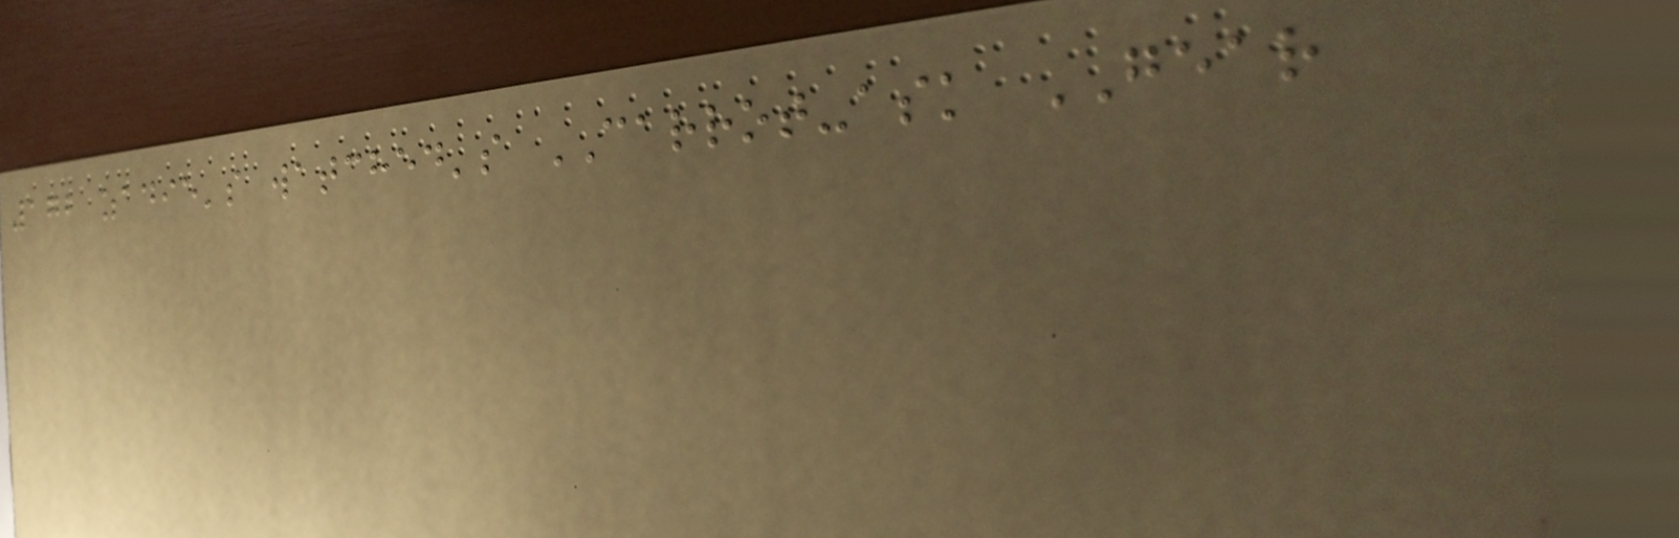172 zadie's watched's CARROT-ask GEAR
